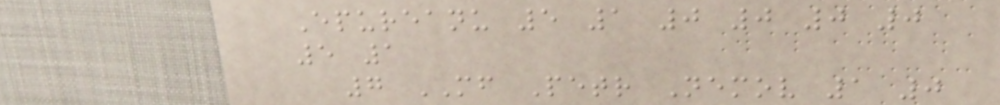Epureanu 5 1 0 0 0 0
5 1
7 MF Petr Nemov 1 0
